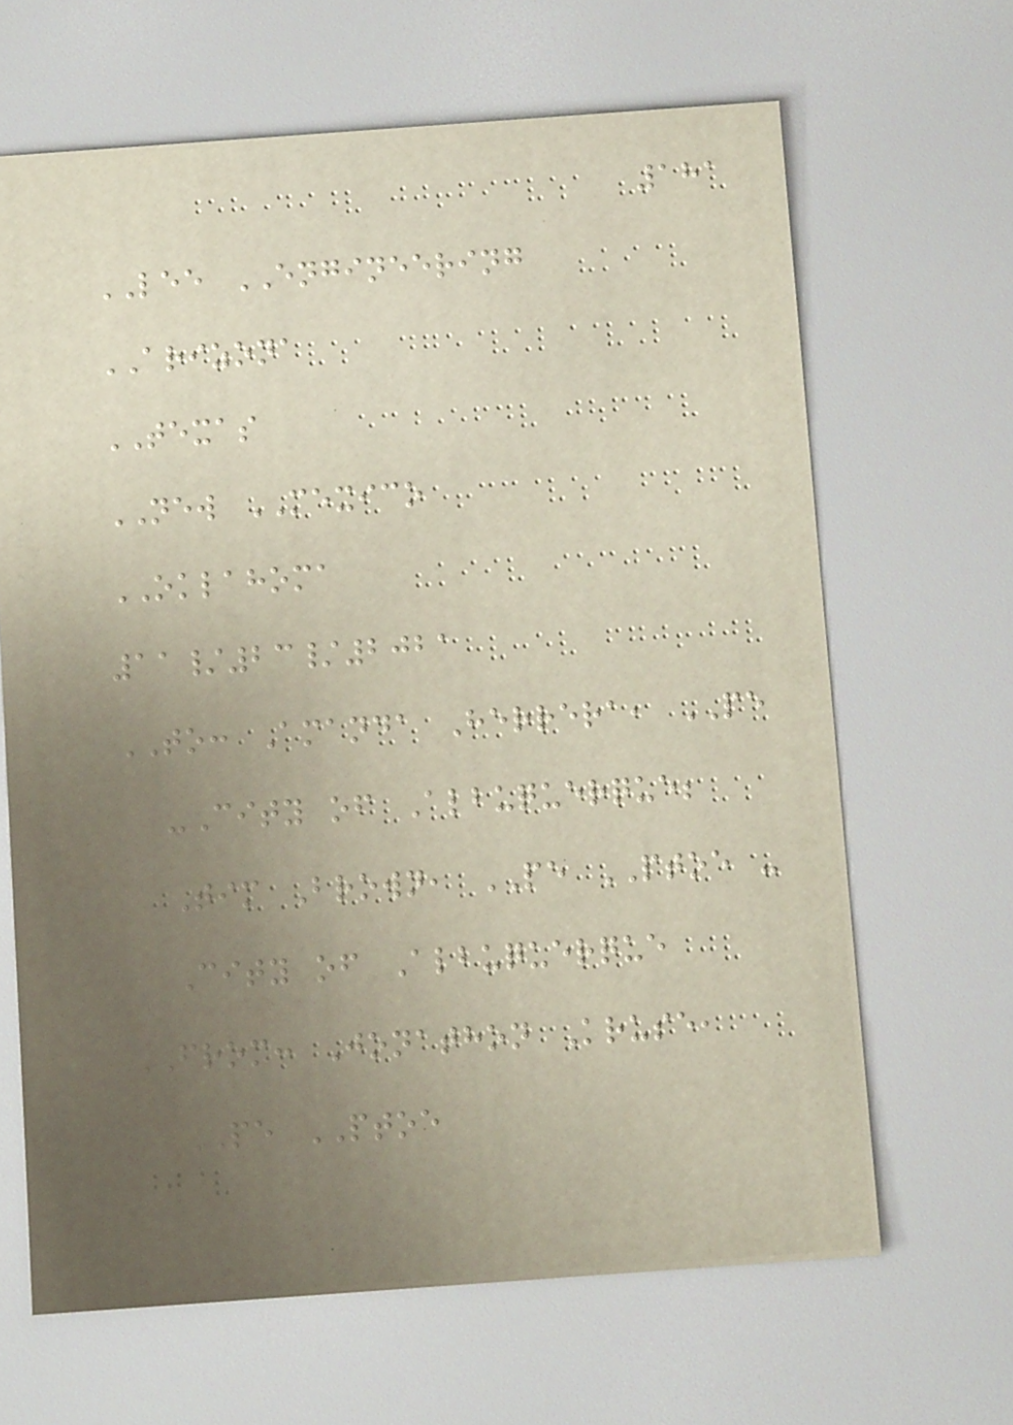181
LEE ENGINEERING
ARIZONA
TEXAS
NEW MEXICO
OKLAHOMA
11/23/2021
TO: Amanda Herrera, PE
-City of Albuquerque;
Tim Brown, PE PTOE -
City of Albuquerque
FROM: Jonathon Kruse,
PE PTOE
